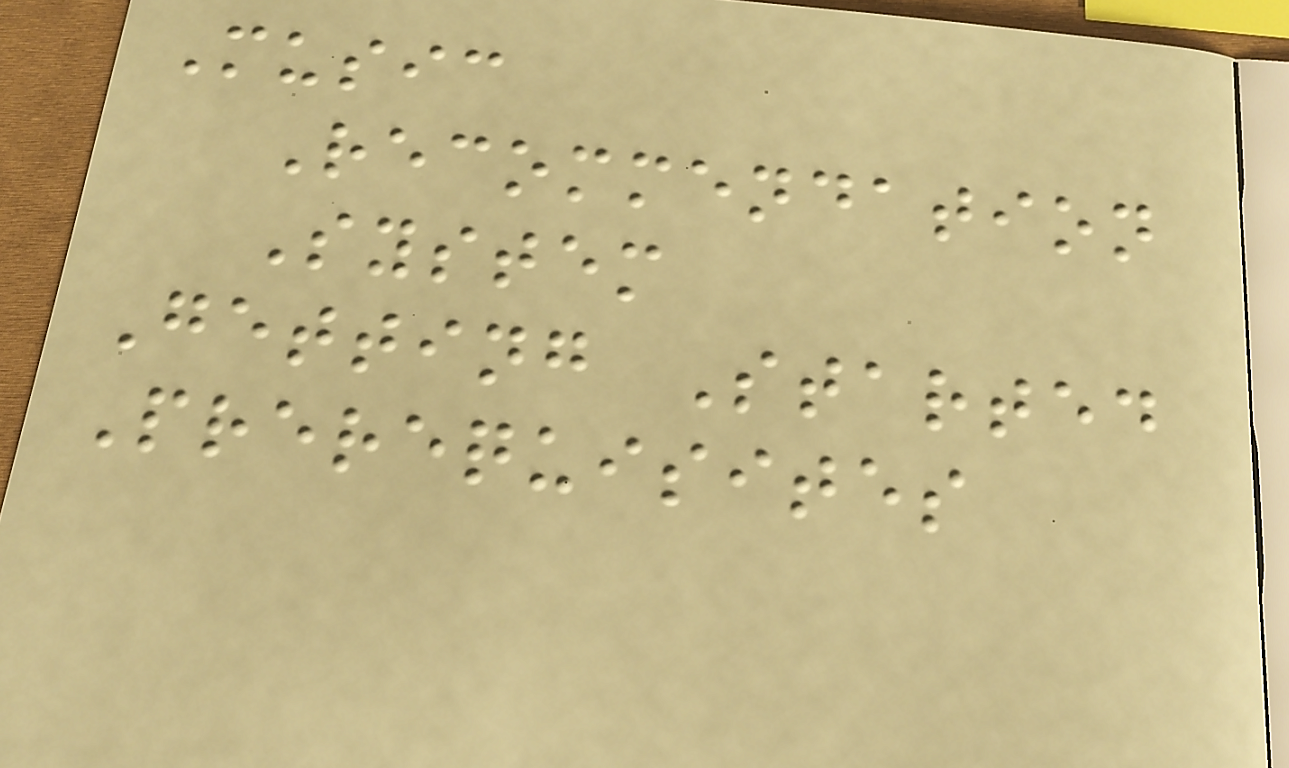Music
Recommendation
System
Getting Started
Prerequisites
